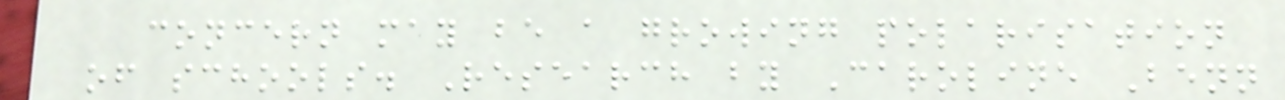concern may be a growing polarisation
of schools. Research by Caroline Benn
